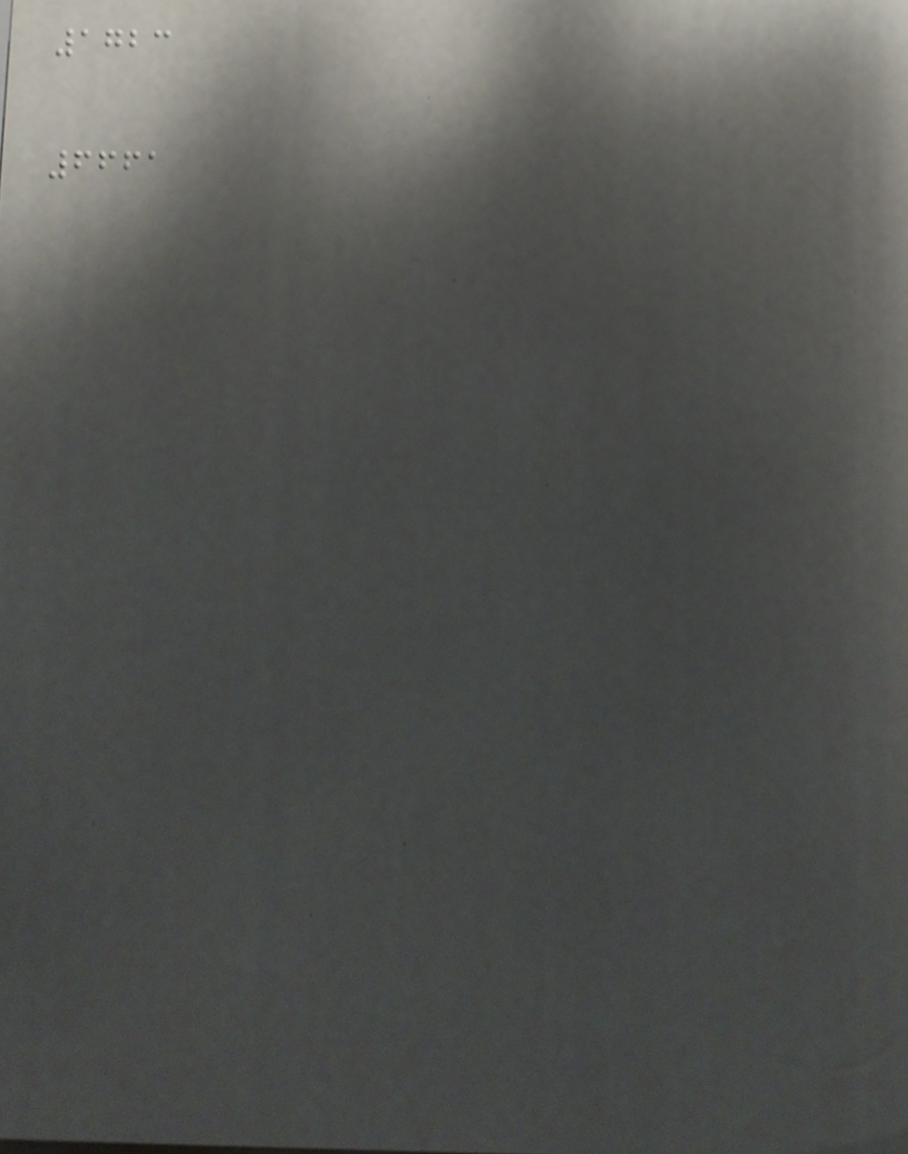1723
6661
